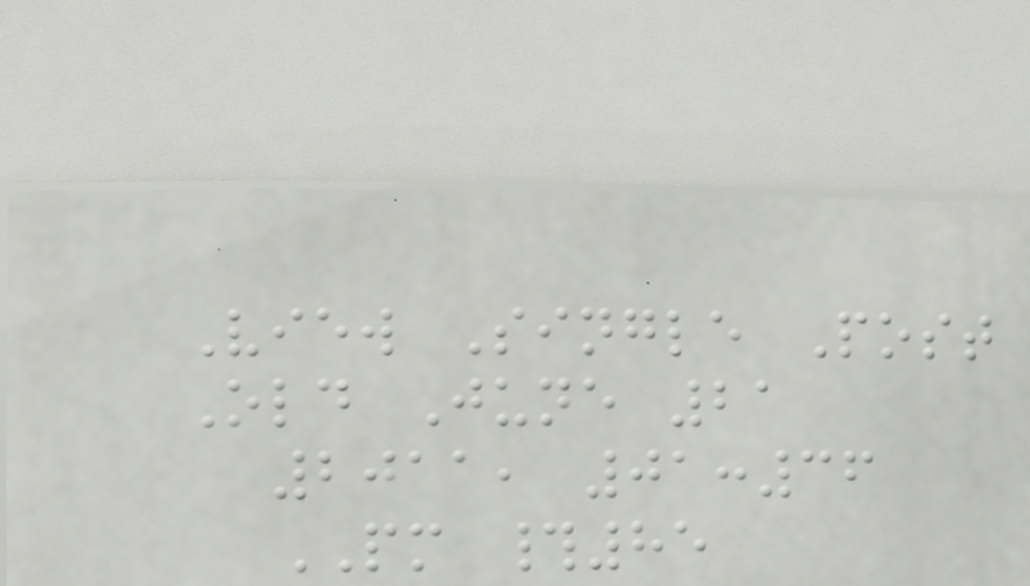View Single Post
Old June 21
2011, 01:36
PM #85
